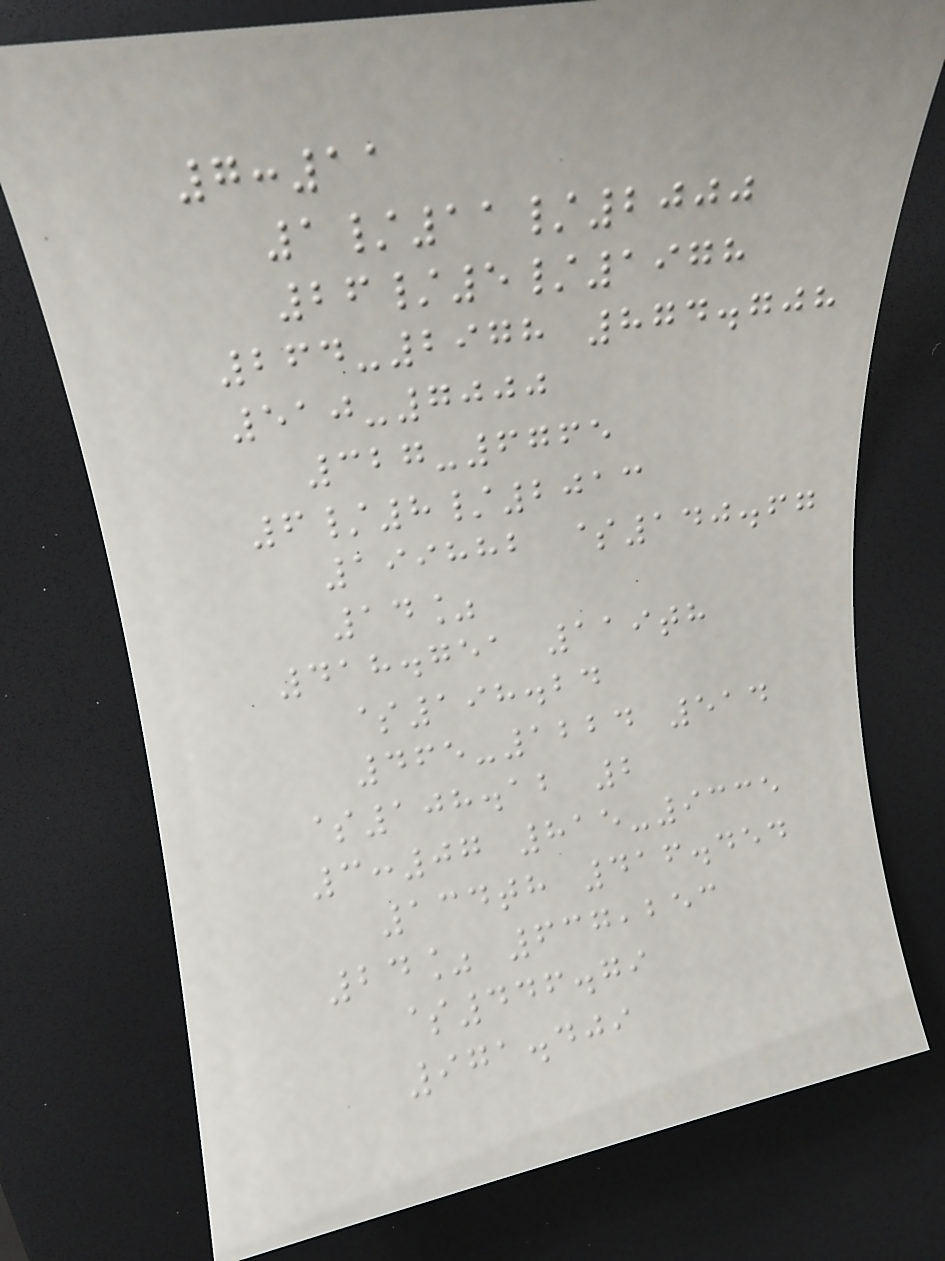7:11
1/11/2000
26/5/1978
264-2978 874.708
510-7000
327-6765
6/8/2013
199882 $140.67
14%
418.751 119th
$198.24
465-1224 514
$108.12 2
3:07 815-9335
134th 416.454
24% 637,253
$446.79
971.409
